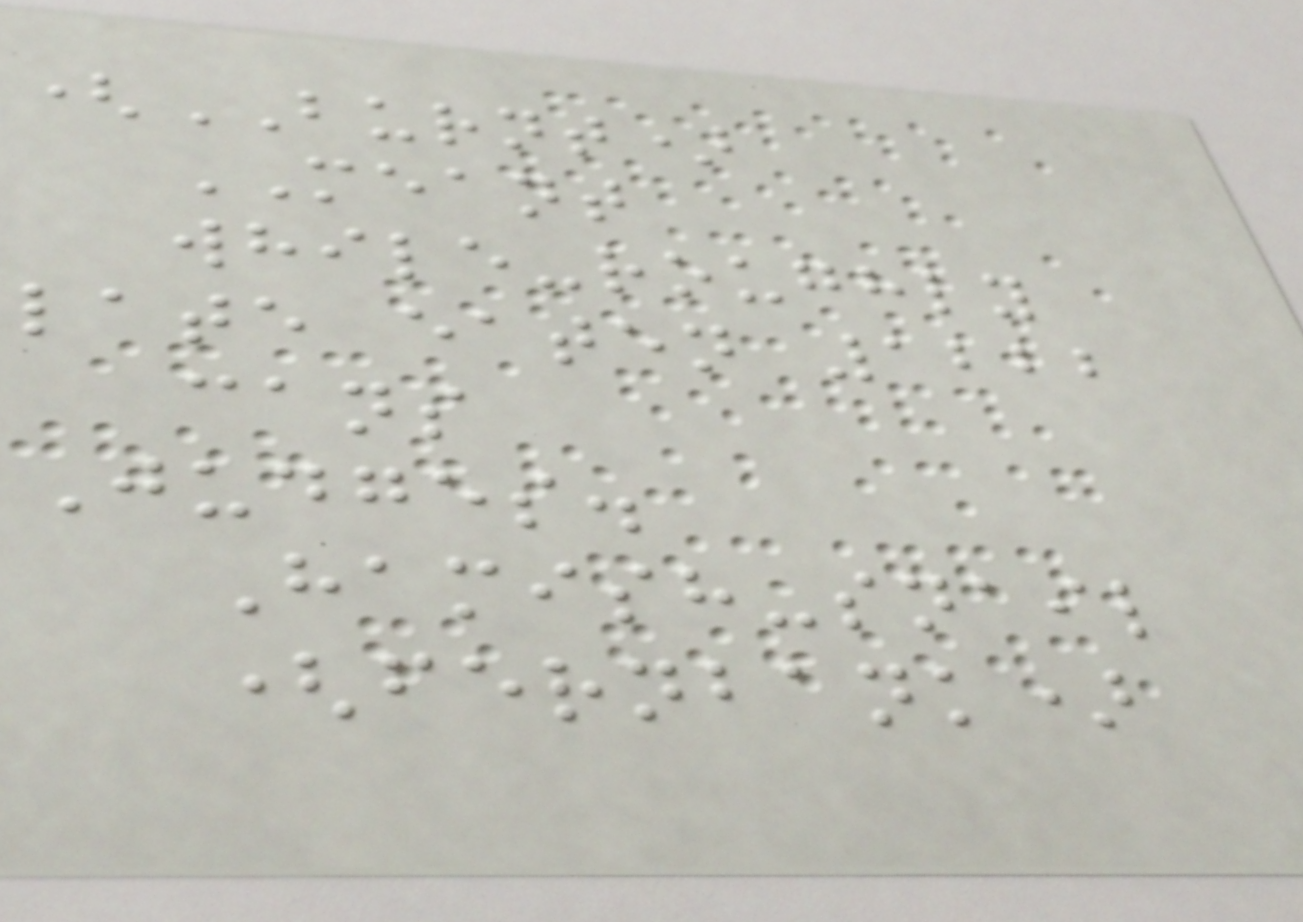(BURNT)
MEANT
while-roughly
late eaten 1222
cans
Judges.
Hamish-snail
(fernbank)
